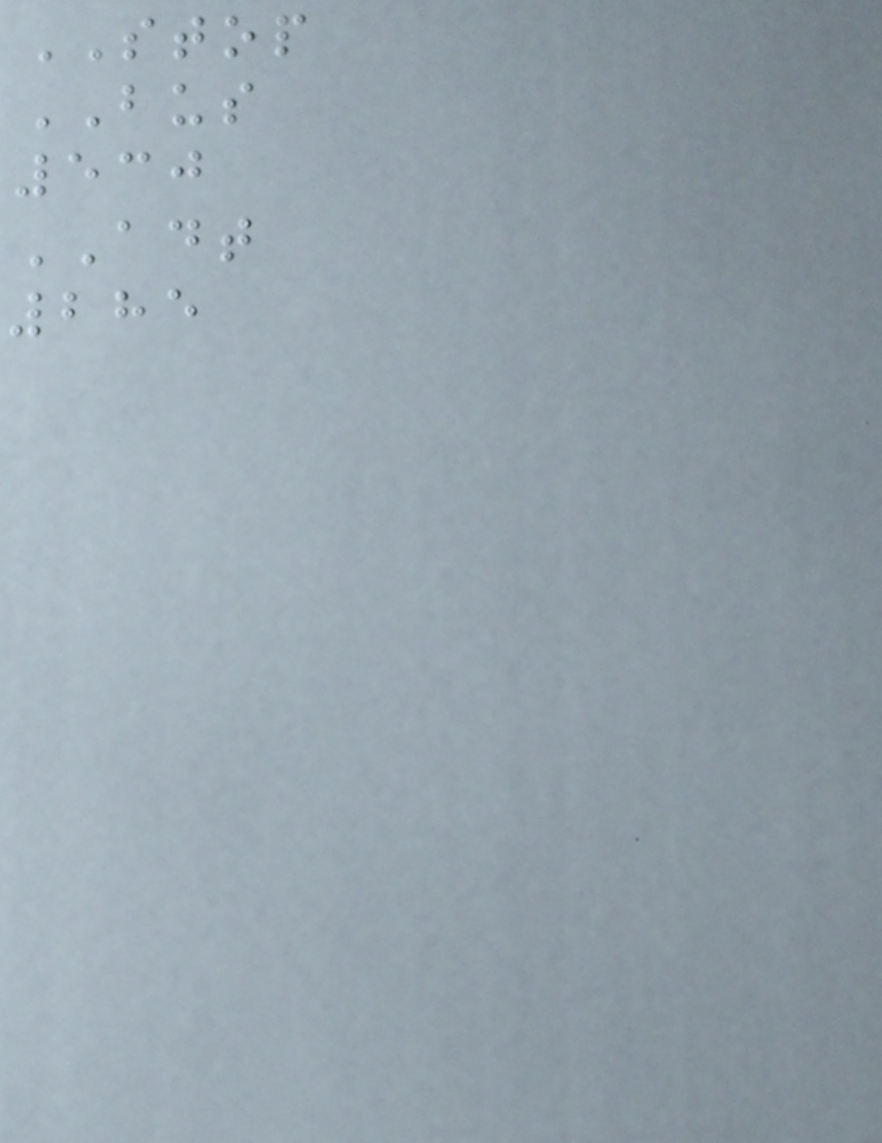STOP
BUS
530
ADT
285
